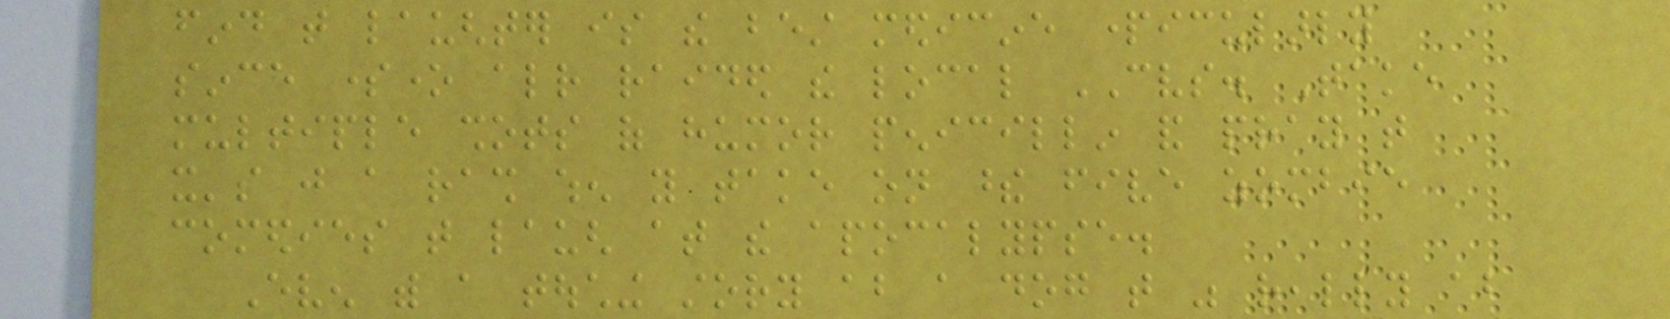find that laughter is the best medicine particularly
since someone already raided the local CVS. Take
multiple shots of humor penicillin and pray that
it's just a rash when you take on these five zombie
comedies that laugh at the apocalypse.
Even with a touching story about a dog that was really about
